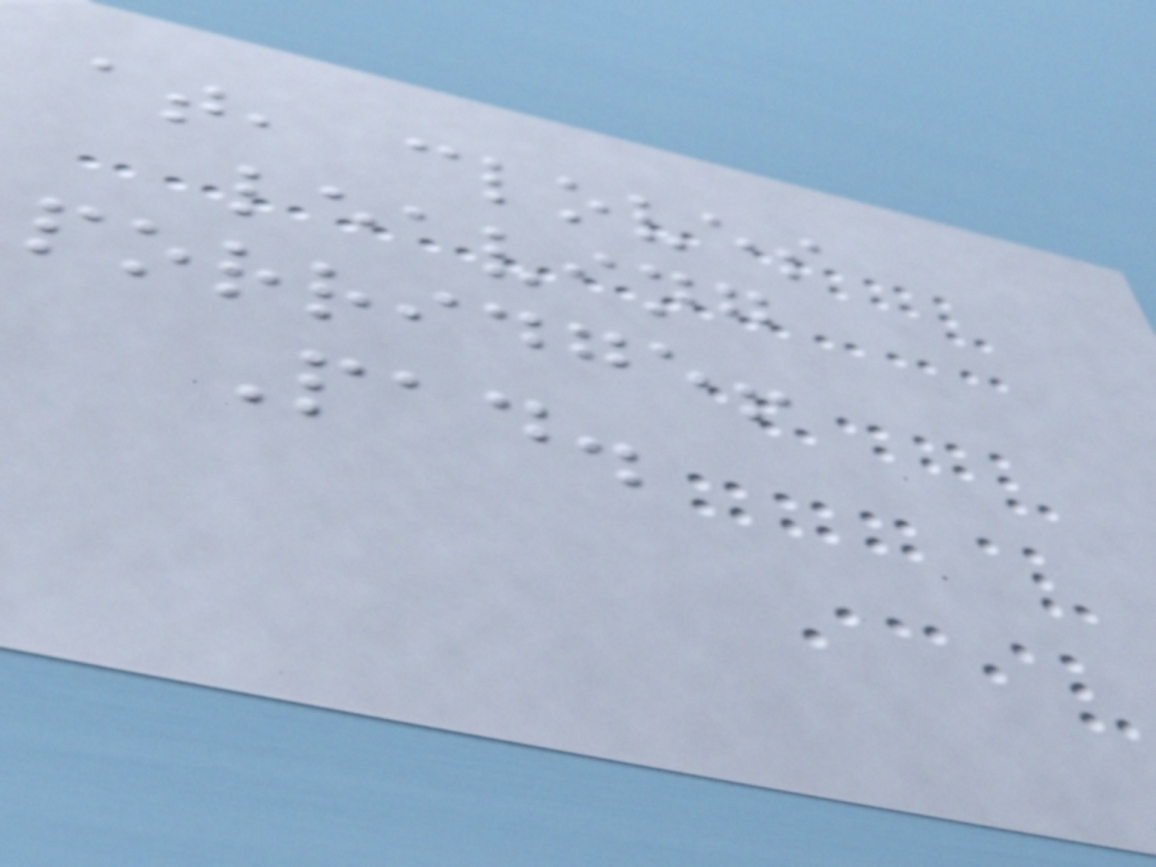at, cloves
leaving
porridge!
Pad.
